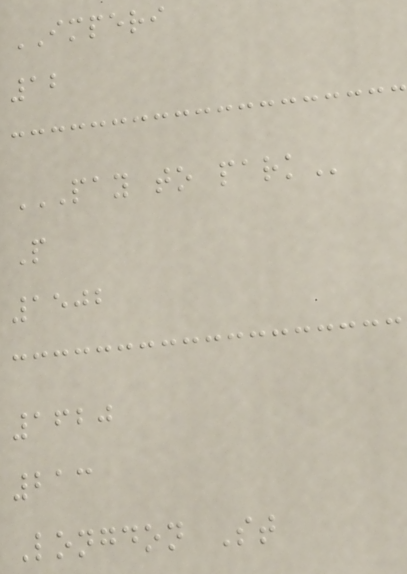IMPERI
12
PAY TO PARK
P
1502
1620
213
Longdon St
